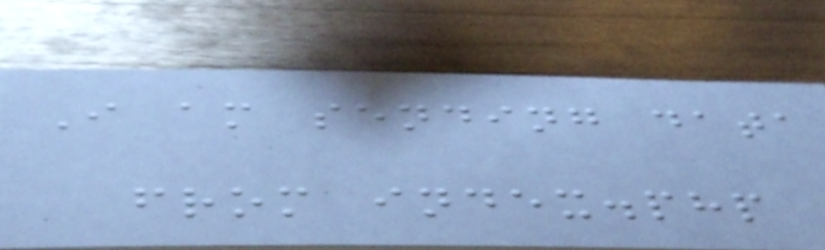I am sending data
from index.php
